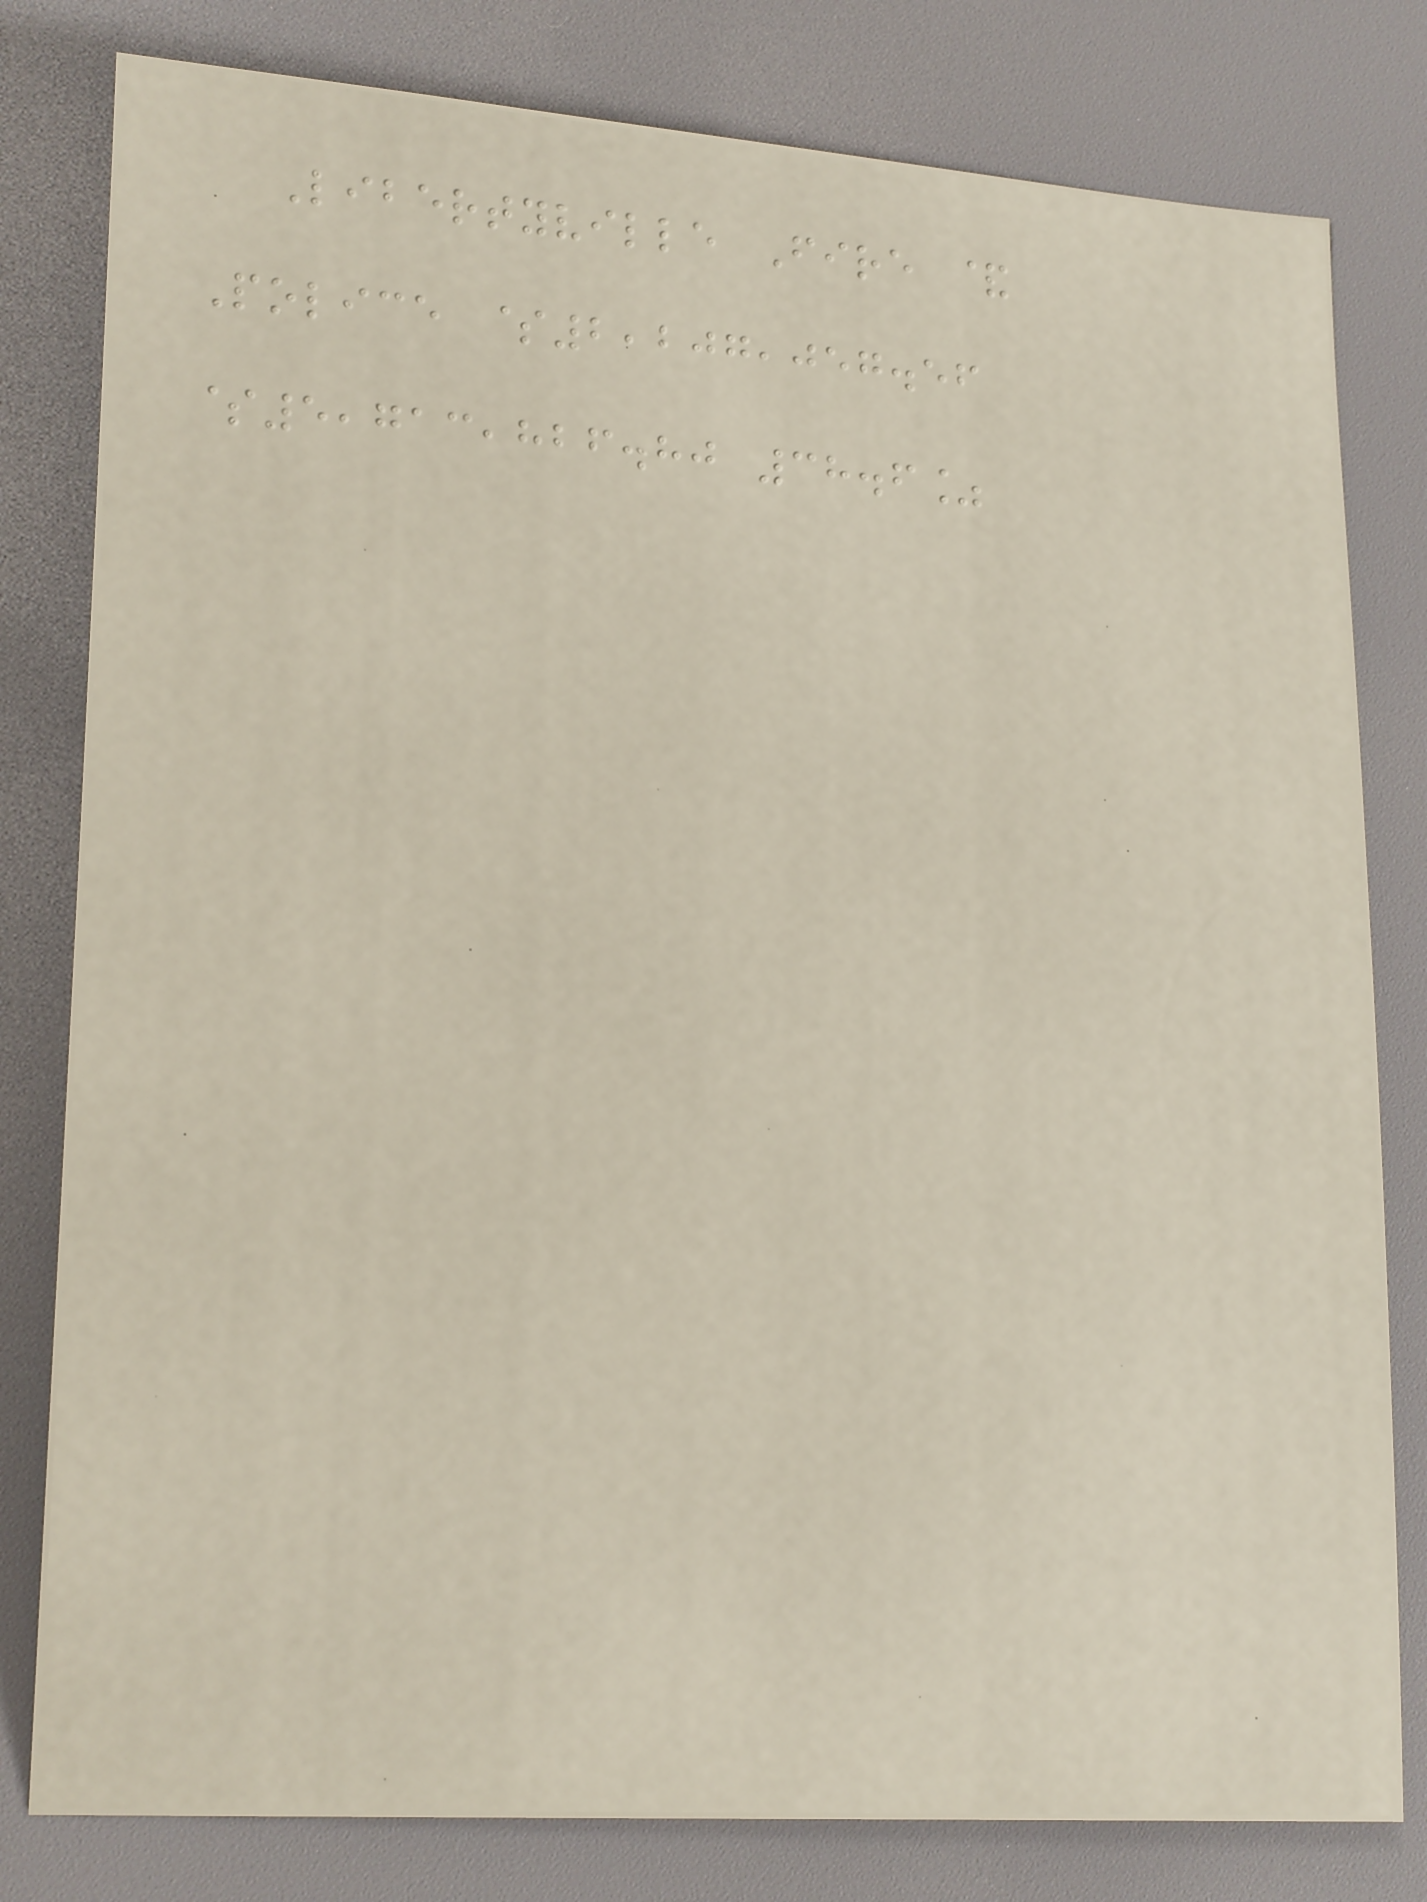Libertyville Fire &
Police $2,207,057.56
$5,713,826.80 38.6%
